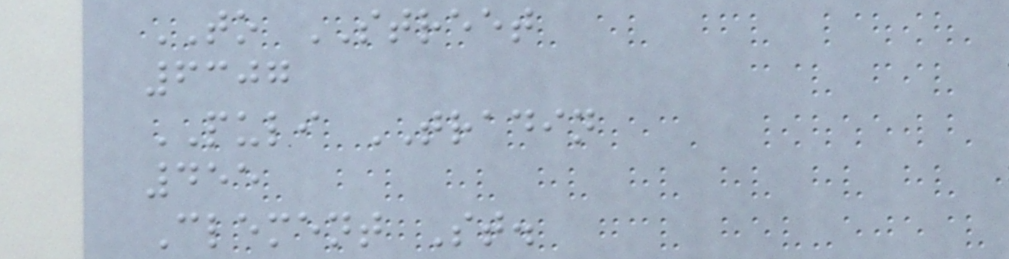TO STREET
6307
PULI TRADIN
455
Clement St.
